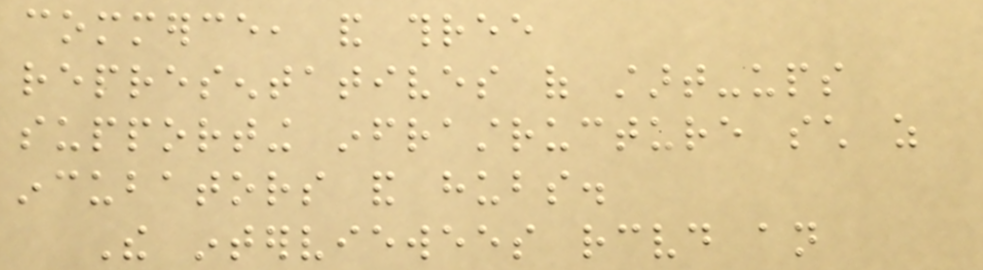commerce, and three
representatives of start-ups
supporting infrastructure such as
incubators and hubs.
The interviewees received an
